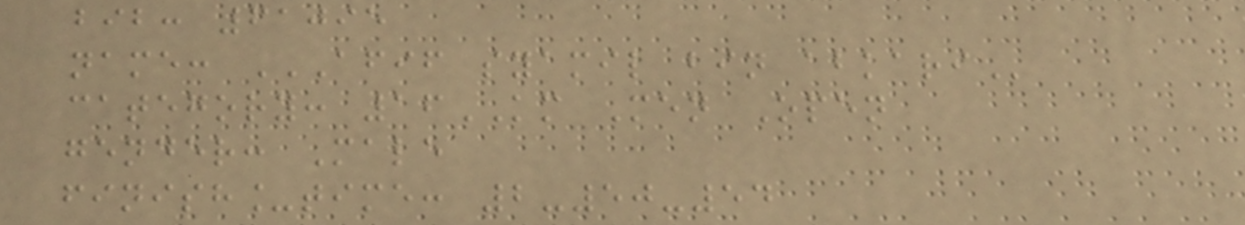bib: 61095
name: AFIF SYAMIL BIN ABKARI
category: 16KM Men Open
gender: Male
finish_time: 2-50-54
